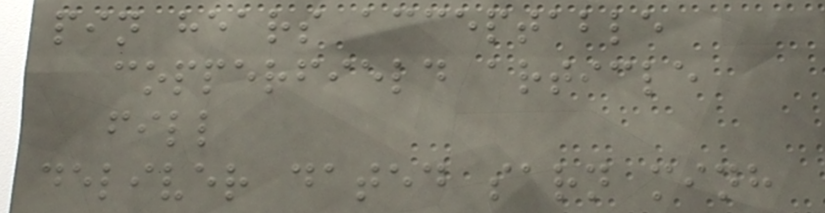pin hears acceptable
copperfield article
fill
deliver dated sarn minh
